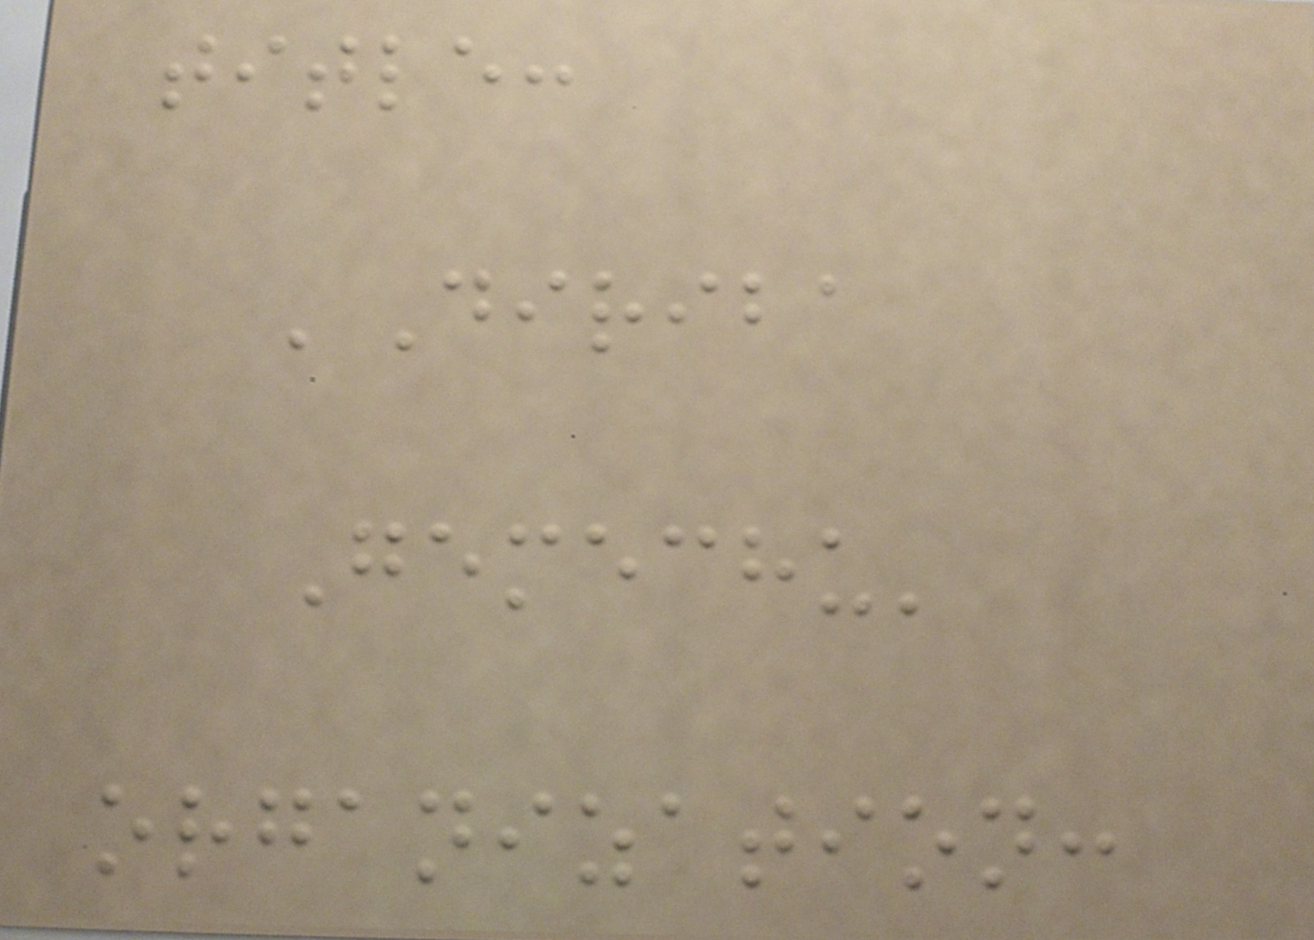title:
'Diriba
Gemechu'
organization:
